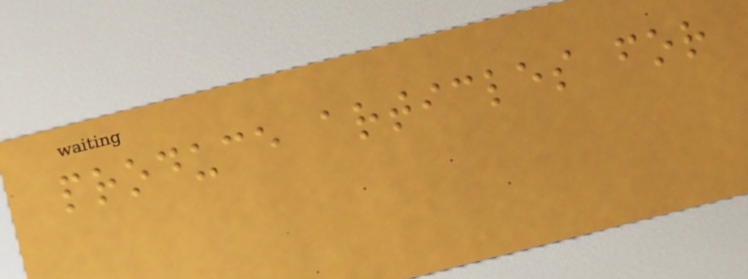produce articles for
